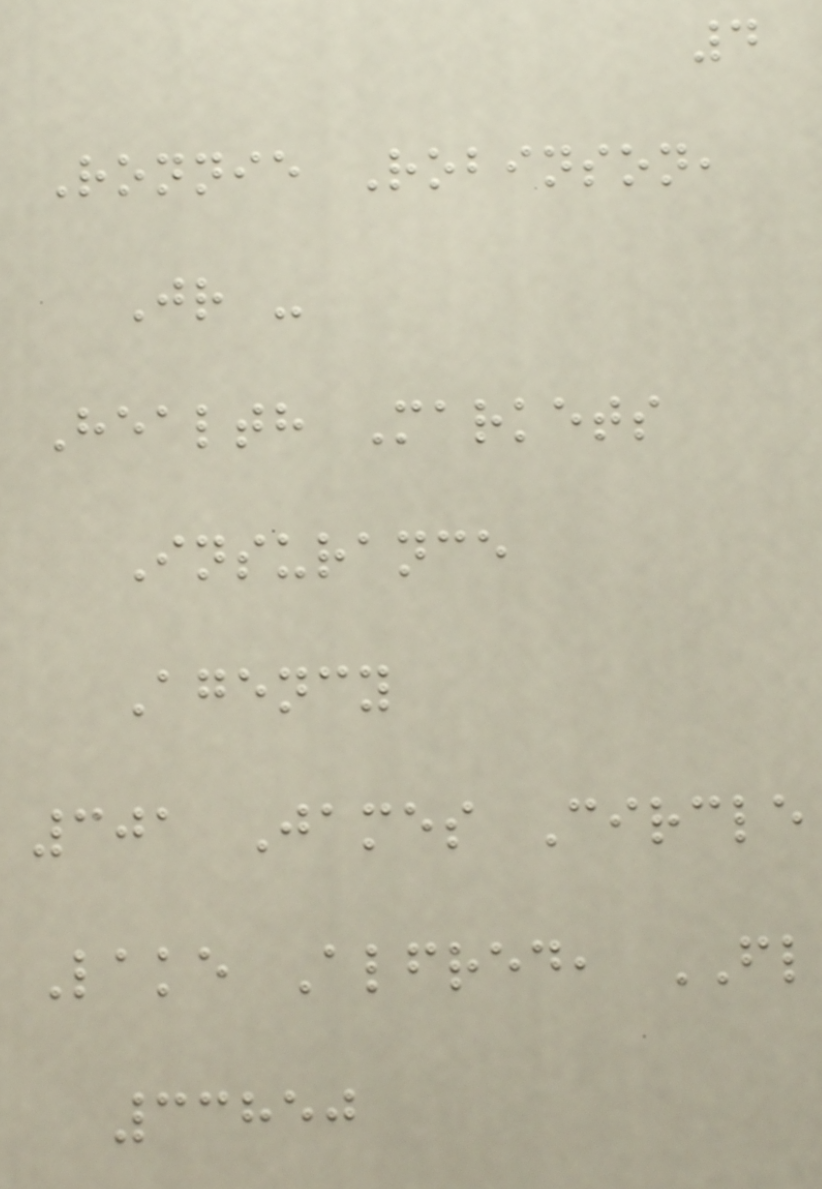4
Ronnie Robinson,
Jr -
Health Markets
Insurance
Agency
301 James Circle
Lake Alfred, FL
33850
